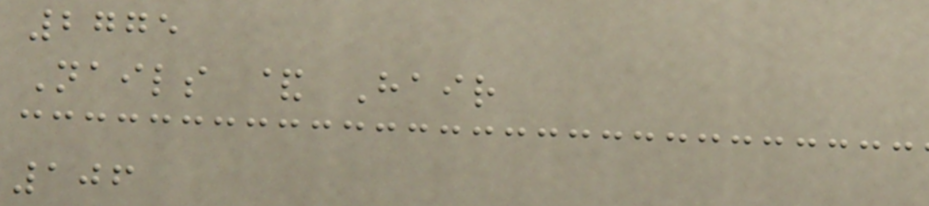2775
Nails & Hair
106
